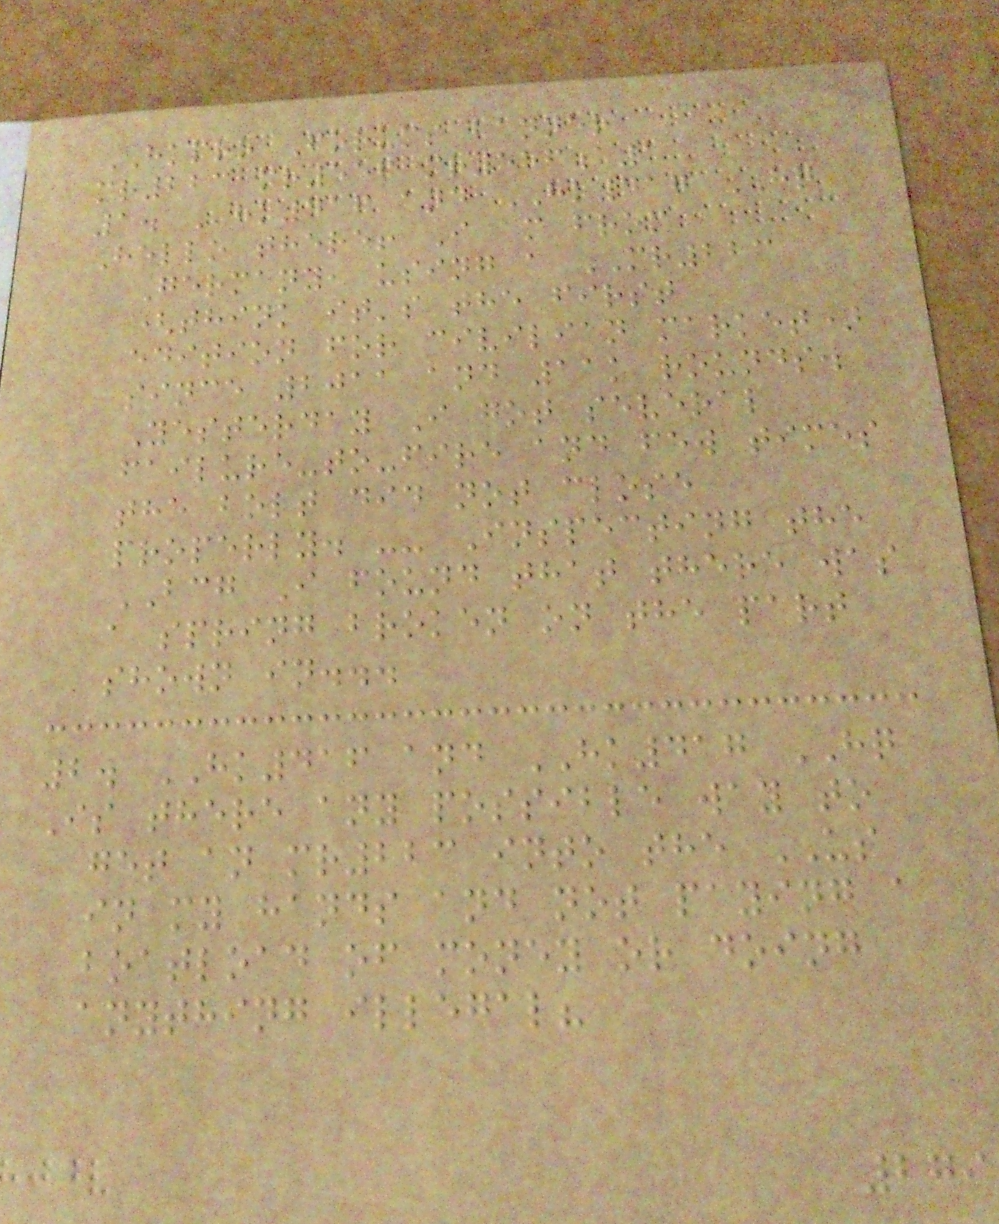HKPRO Forums banner
mr223 mr556 mr556a1
1. HK416 and HK417 HQ
Hello there! I am from
Germany, using a MR223
(think it's the first
edition for civilian market)
since 2011 and 11k rounds.
Yesterday I got several
failure-to-fire and few times
the bolt did not close
properly. -- Inspecting the
BCG I found that there was
a spring broken on the part
shown in...
2. HK416 and HK417 HQ
Is there any possible way to
get an mr223 into the US
in my hands and not paying a
boatload of money or doing
anything illegal?
279
